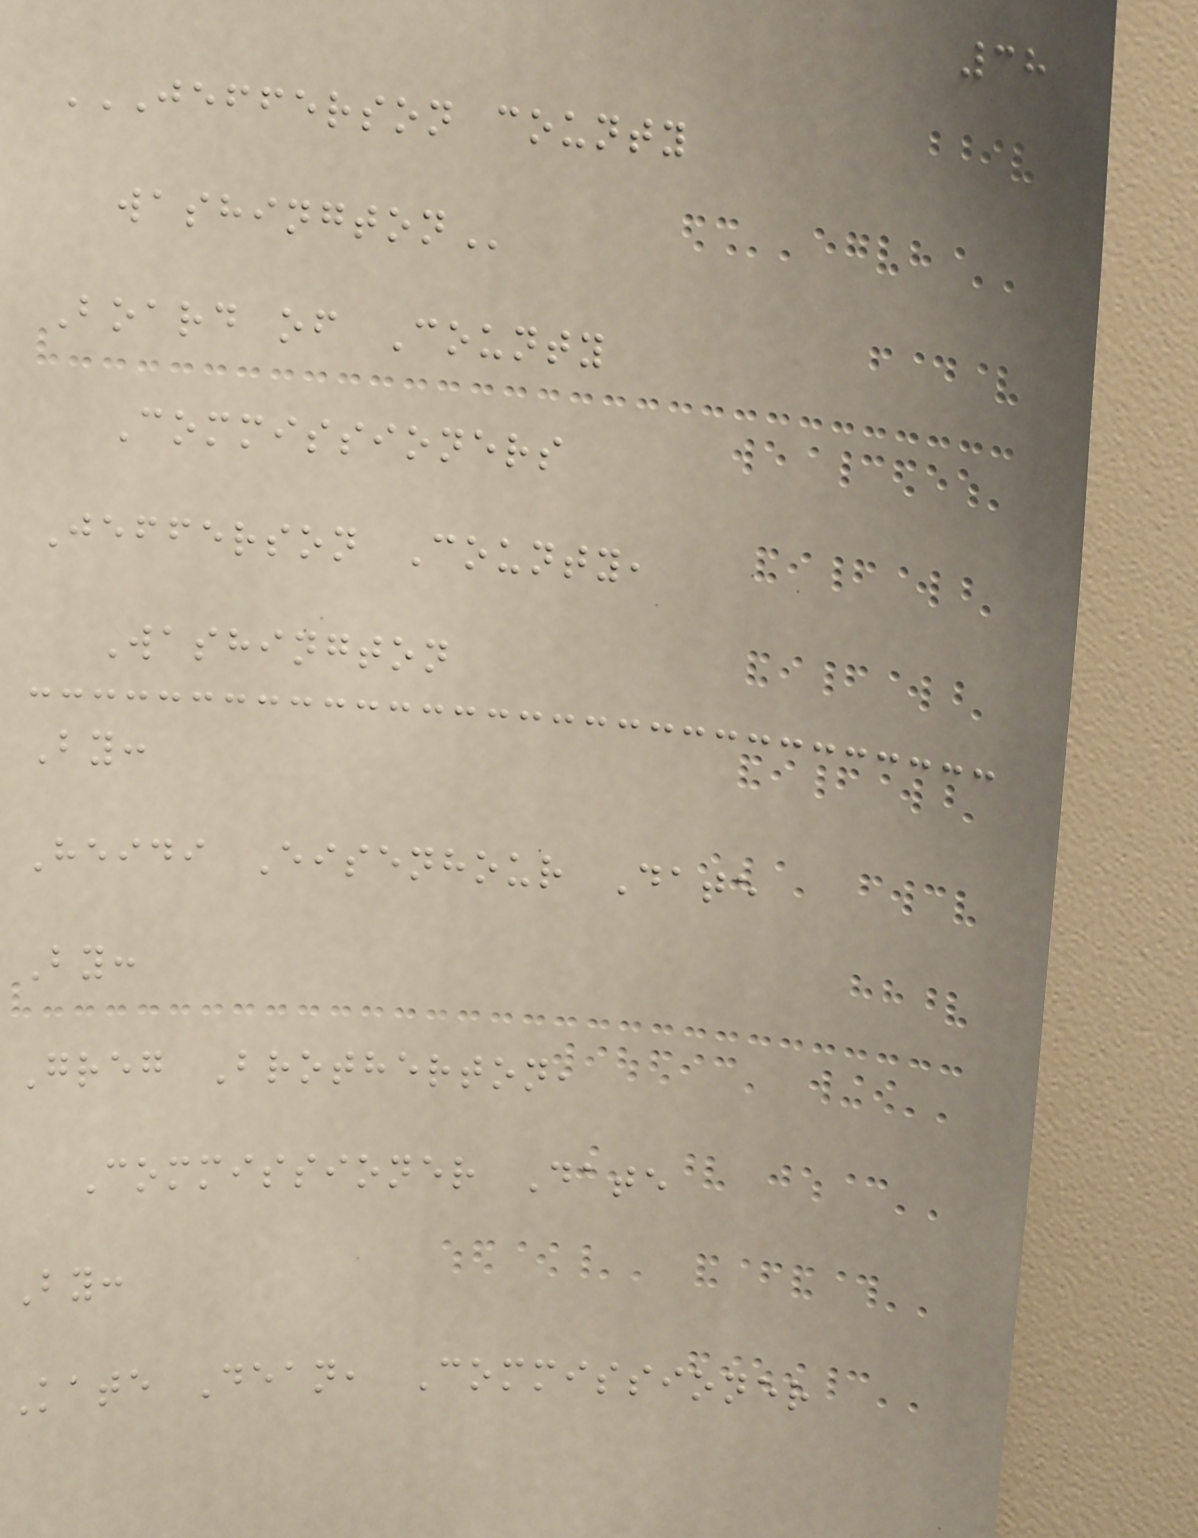38
JEFFERSON COUNTY
WASHINGTON
Board of County
Commissioners
Jefferson County,
Washington
By:
Heidi Eisenhour Date
By:
Greg Brotherton,
Commissioner Date
By:
Kate Dean, Commissioner
